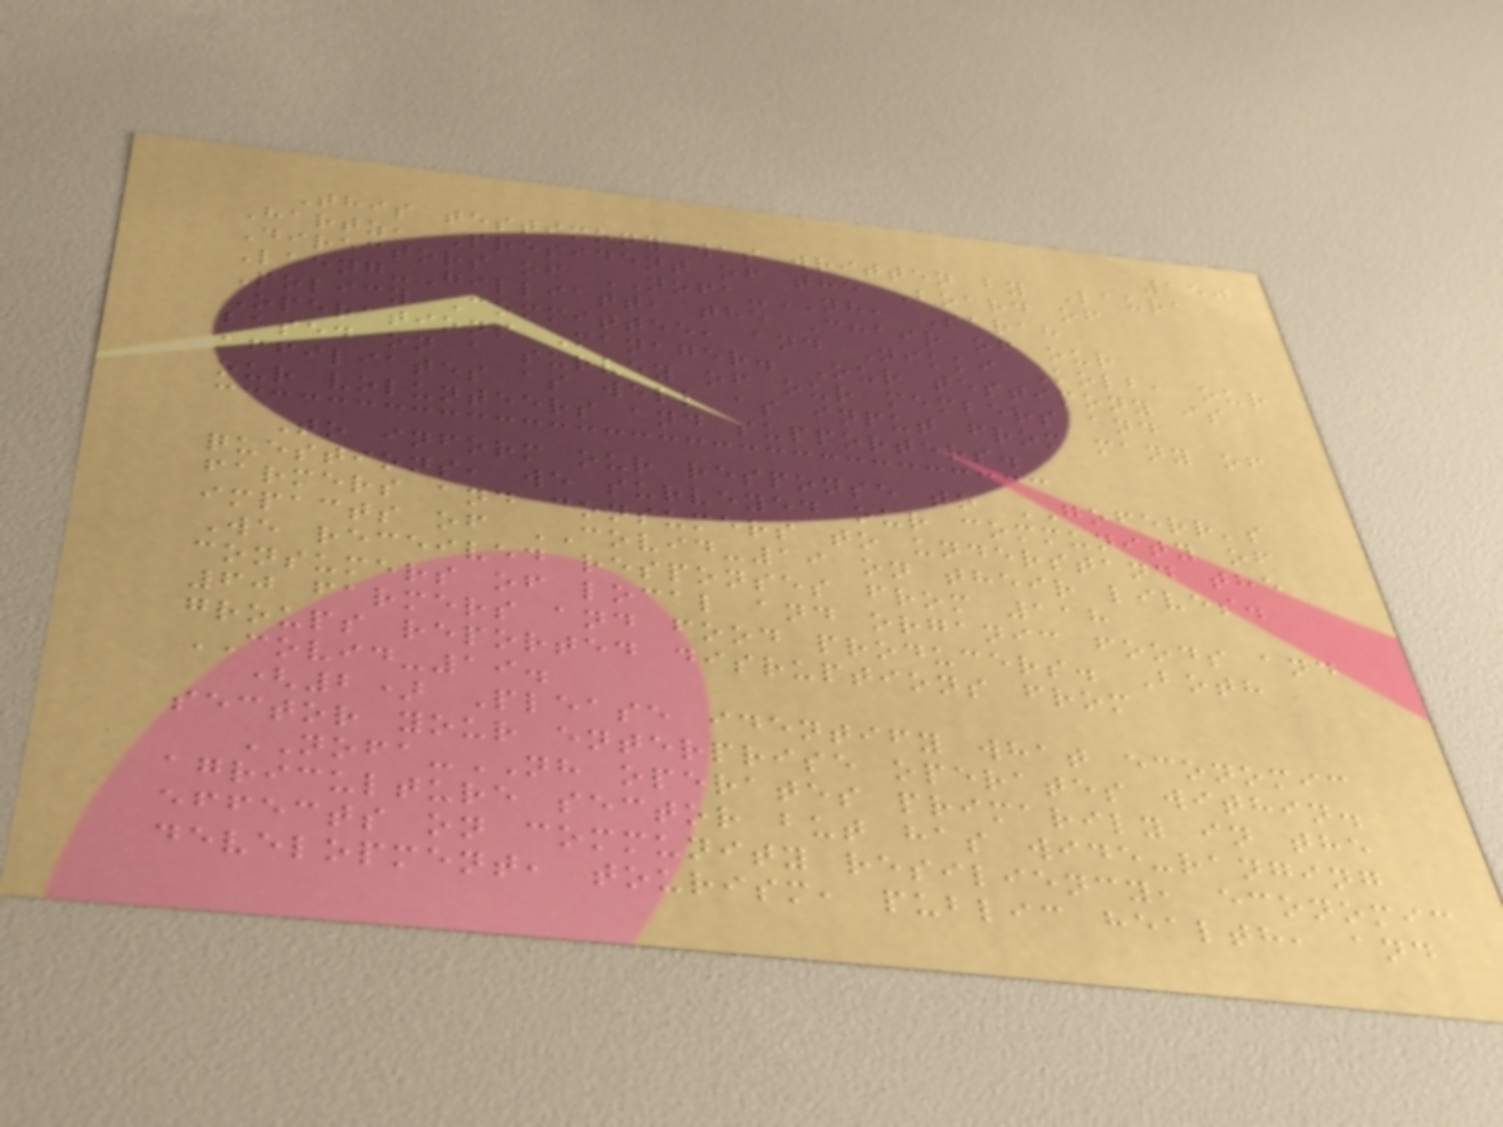150
This testimony was written by Laura
Hartz, President of the Board of
Directors of NOFA-NH, Sarah
Laeng-Gilliatt, the Chair of our
Policy Committee, and Nikki Kolb, our
Operations Manager. Our testimony is
based on a survey of our members and
affiliates as well as input from many of
our volunteers and supporters.
To inform our response to GOFERR's
questions, we surveyed our community of
farmers and consumers to understand the
impacts of COVID-19 on their lives.
We received responses from 118
consumers of local and organic foods and
60 farmers and food producers. Both
groups reported disruptions from
COVID-19.
(2) Please identify what economic
sector your enterprise operates within.
NOFA-NH operates primarily in the
agriculture sector but has wide-ranging
effects on community resiliency, economic
development, tourism, public health, and
